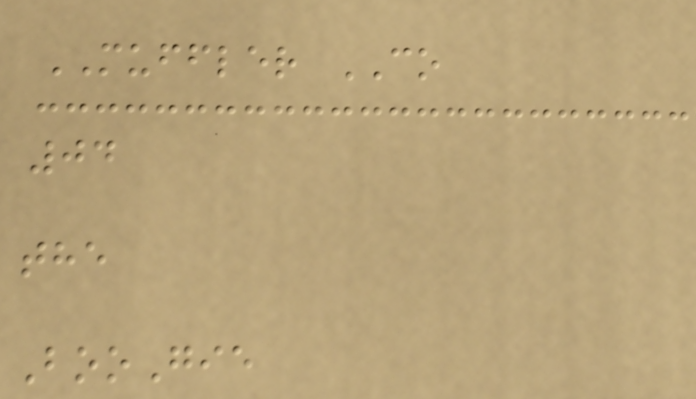MUFFLER CO
04
the
BooGie
